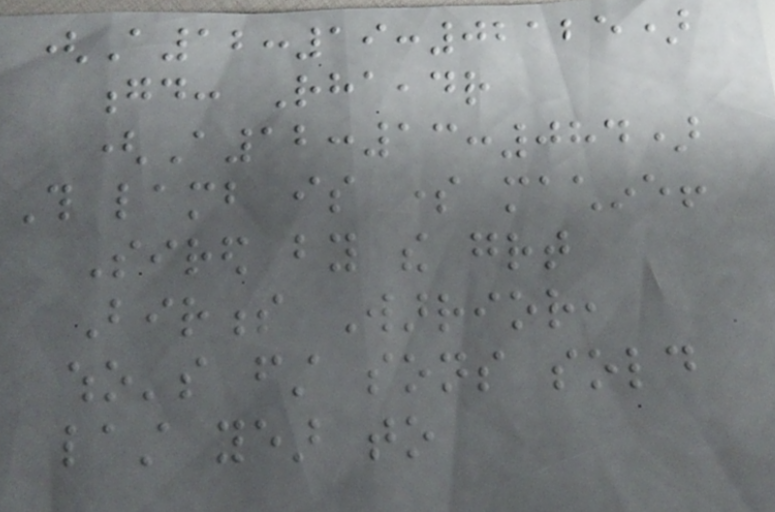(A12:19:02125)
gd: Rhaeadr
(A12:13:084)
This lamb is some machine!
Sired by the great
Birness Warrior,
who's first sons sold
last year to
